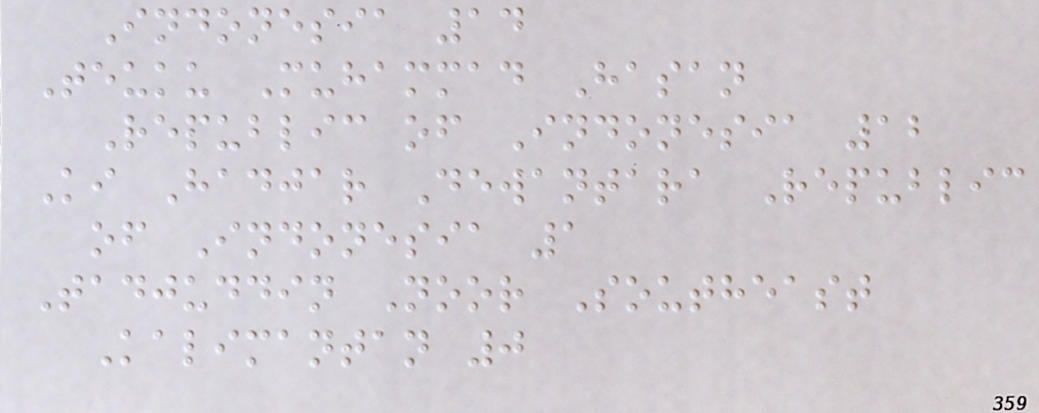Indonesia 14
Teuku Muhammad Hasan
Republic of Indonesia 12
Ki Hadjar Dewantara Republic
of Indonesia 1
Tadjuddin Noor Southeast
Kalimantan 0
